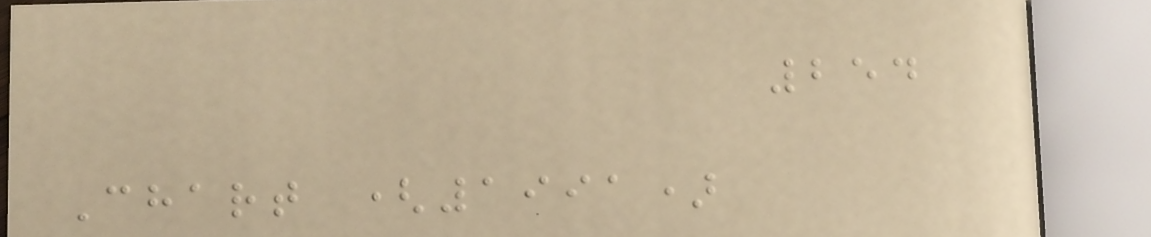254
Chart (1991)
